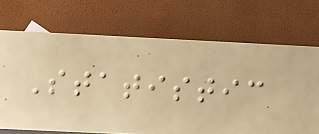Statistic
